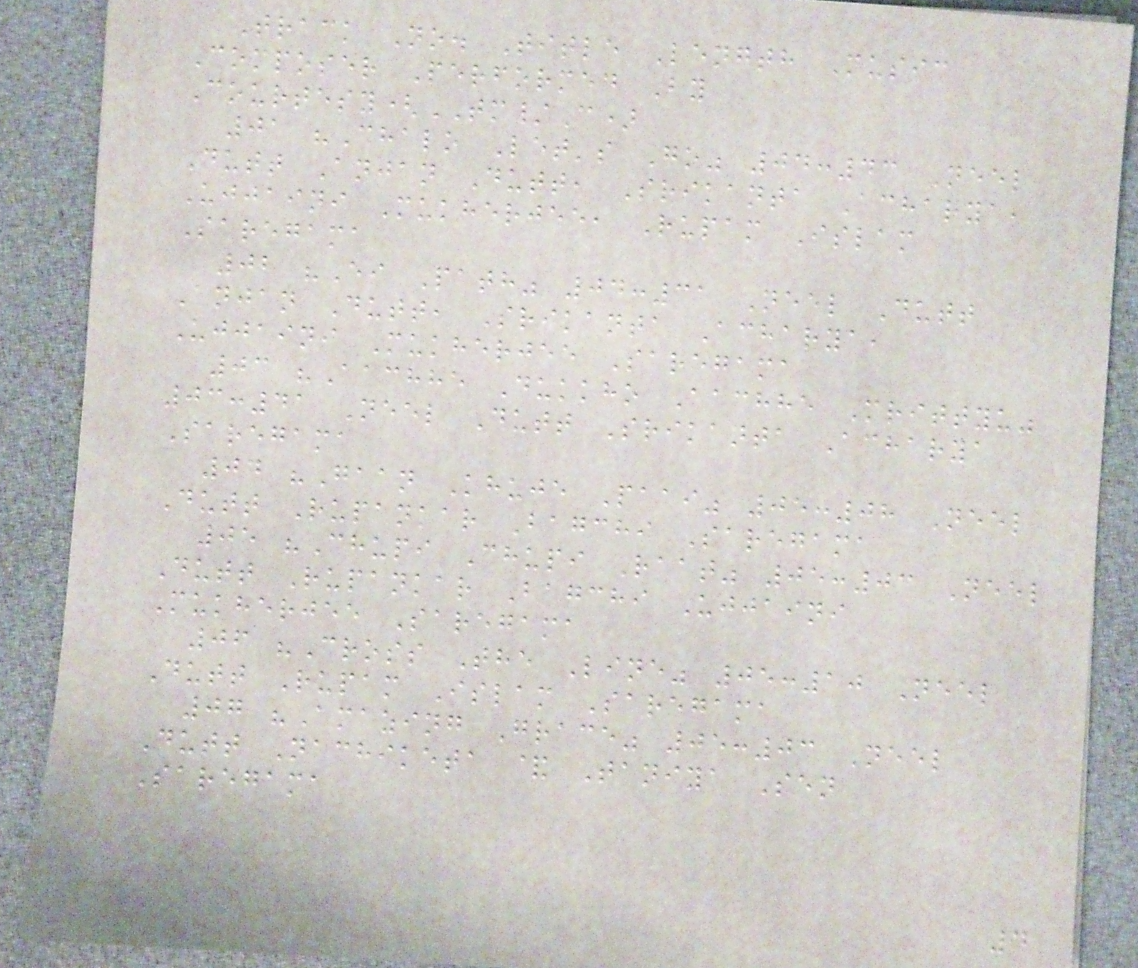Track No. Title Length Music
Composer Performed By
Courtesy(TM/C)
01 "Chalo Let's Go" 04:43 Neel
Dutt Anjan Dutt, Srikanta Acharya,
Ujjaini Mukherjee, Rupam Islam
Saregama
02 "Ei Path" 04:31 Neel Dutt
Anjan Dutt, Srikanta Acharya,
Ujjaini Mukherjee Saregama
03 "Aachhe Dukkho Aachhe Mrittyu"
03:41 Neel Dutt Srikanta Acharya
Saregama
04 "Gaan Khuje Paai" 05:08 Neel
Dutt Rupankar Bagchi Saregama
05 "Chupi Chupi Raat" 05:03 Neel
Dutt Rupankar Bagchi Ujjaini
Mukherjee Saregama
06 "Cross The Line" 05:10 Neel
Dutt Rupam Islam Saregama
07 "Amazing Grace" 05:03 Neel
Dutt Nachiketa & Taniya Sen
Saregama
4
